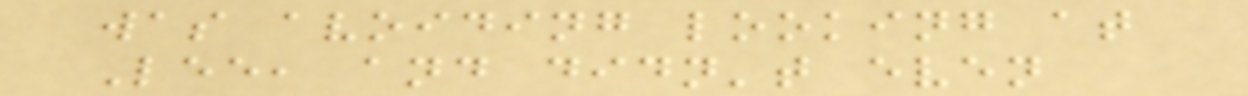was avoiding looking at
Lee, and didn't even
